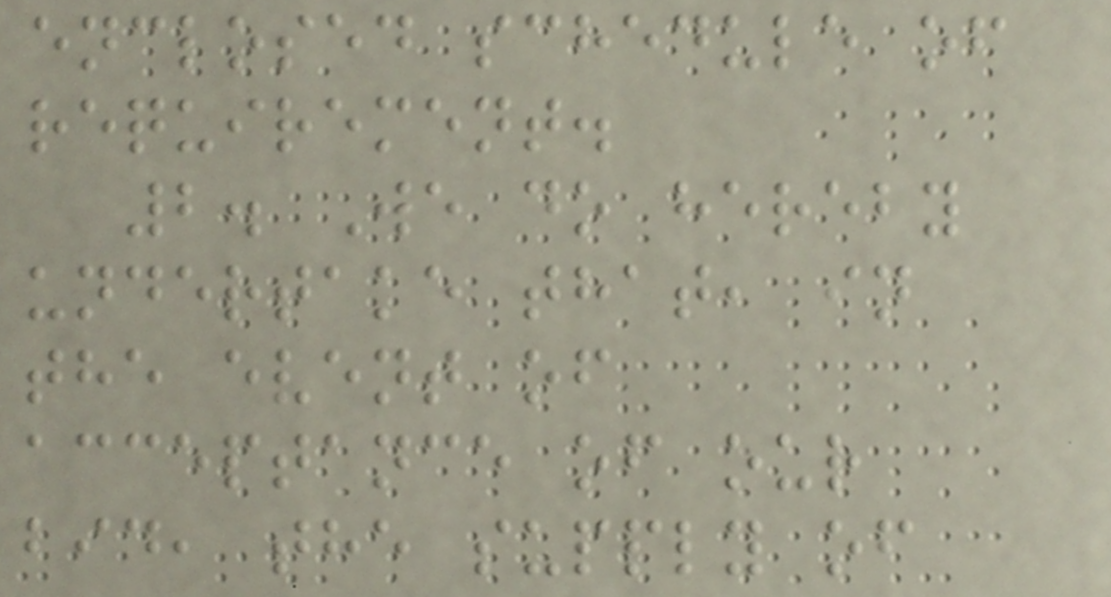enclosed schedule of
requirement.
2. We do hereby
undertake that, in
the event of
acceptance of our
bid, the supply of
